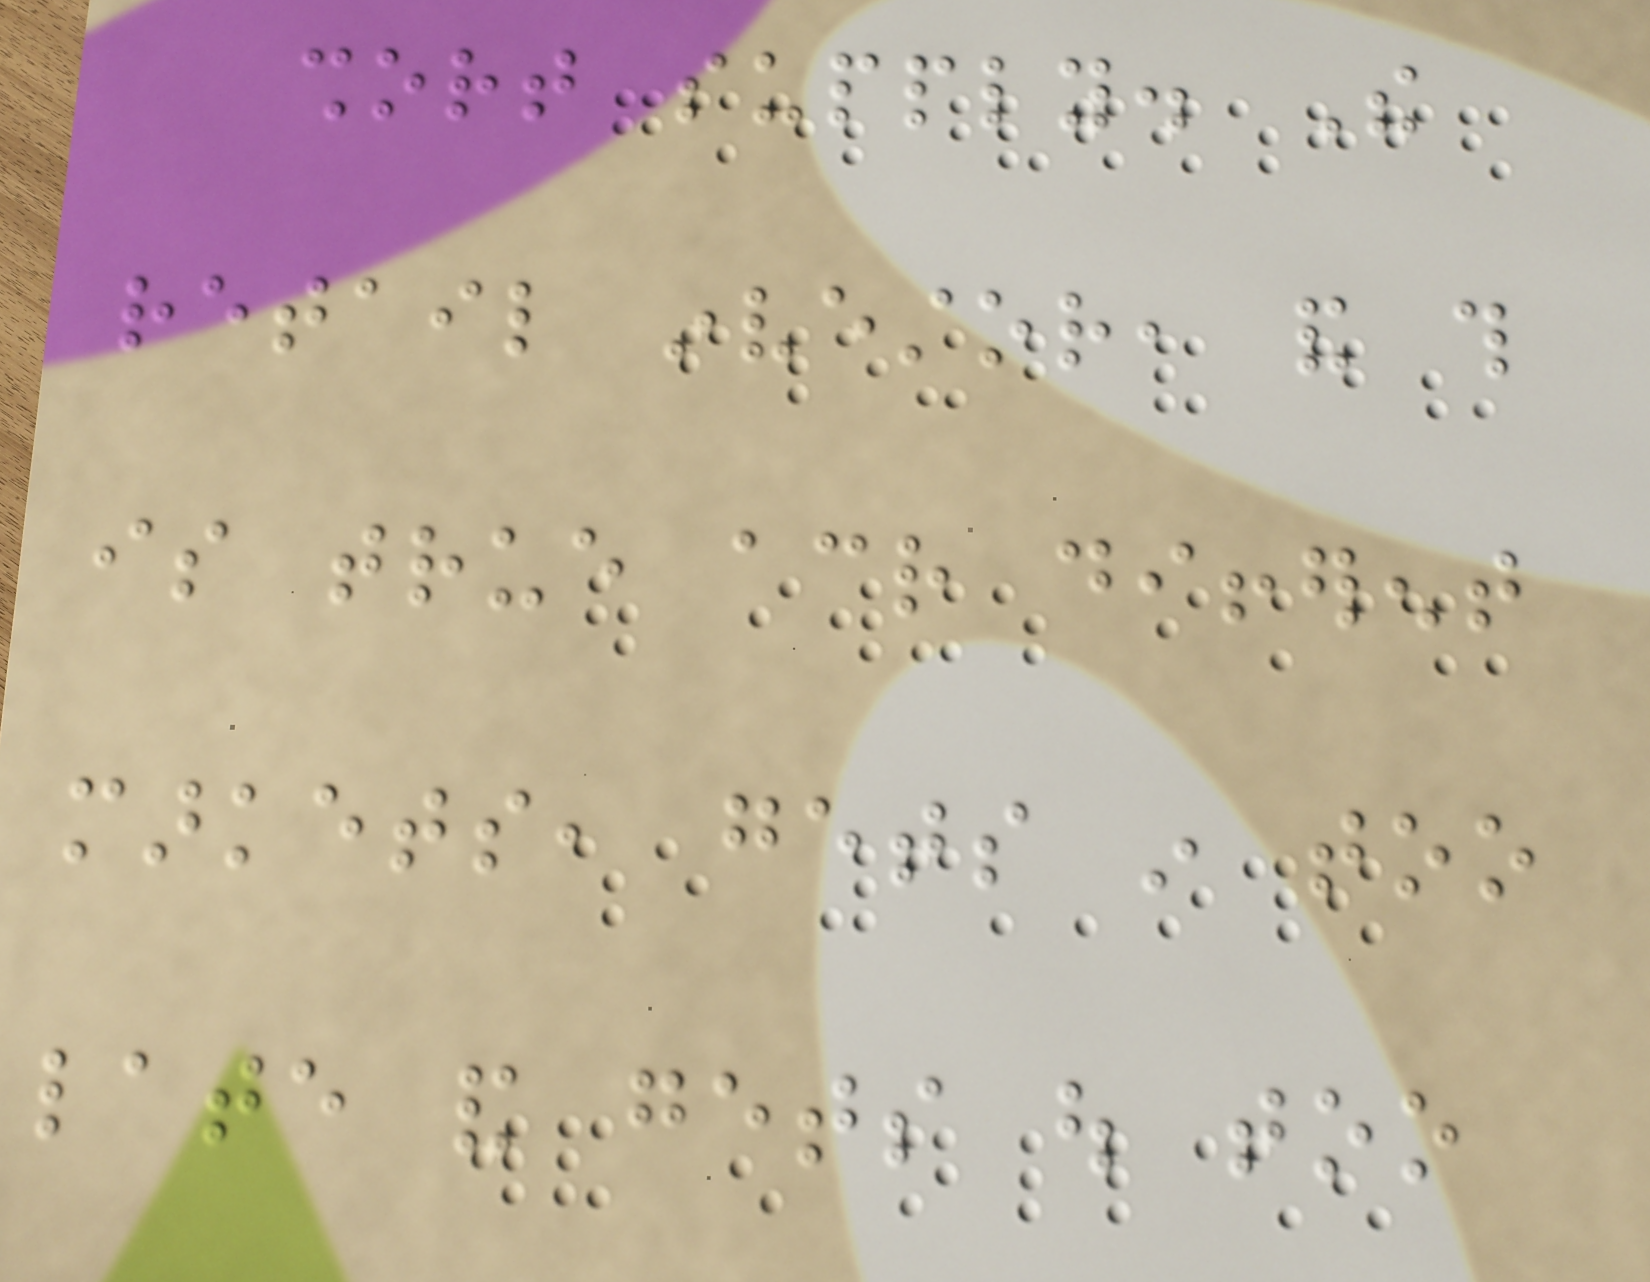short supply. The
retail investor, and this
is true across different
markets, gets in too
late and gets out too
